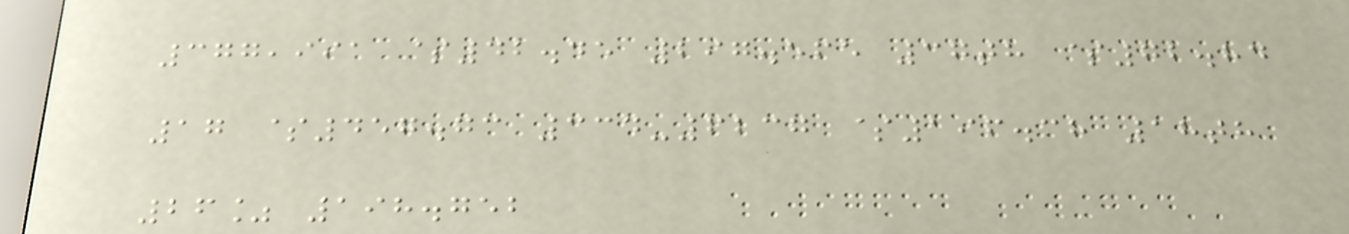377,991 $42.45 297.565 37th $72.84
17 $457.73 334-6237 $196.38 18th
26% 198.752
